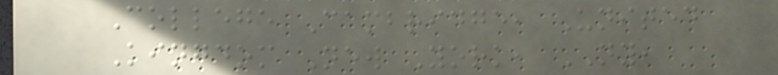College Cambridge, United
Kingdom New York, NY,
